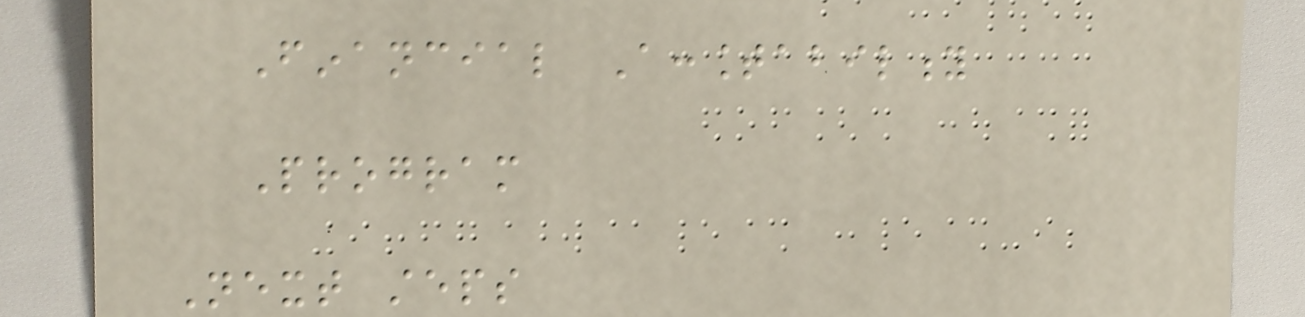Financial Accountability
Program
Next steps
